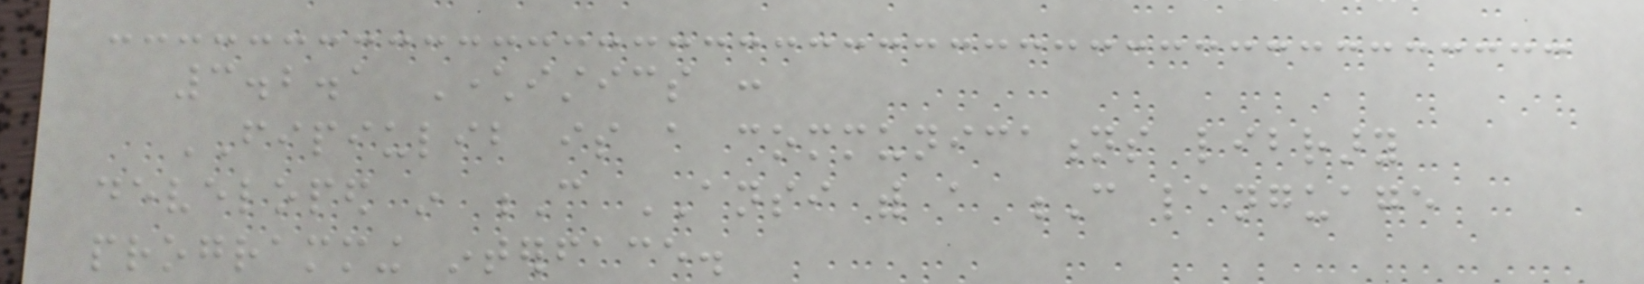3.2.1 Characteristics :
FIPIULIB is a communications library
developed in C ANSI with a C language
programming interface.
